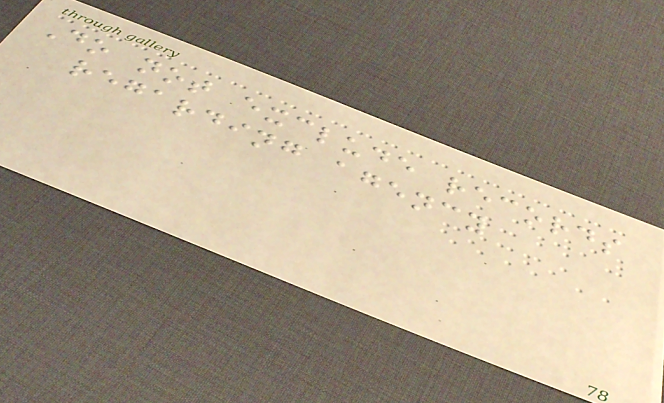Do not exclude records
regarding agency
